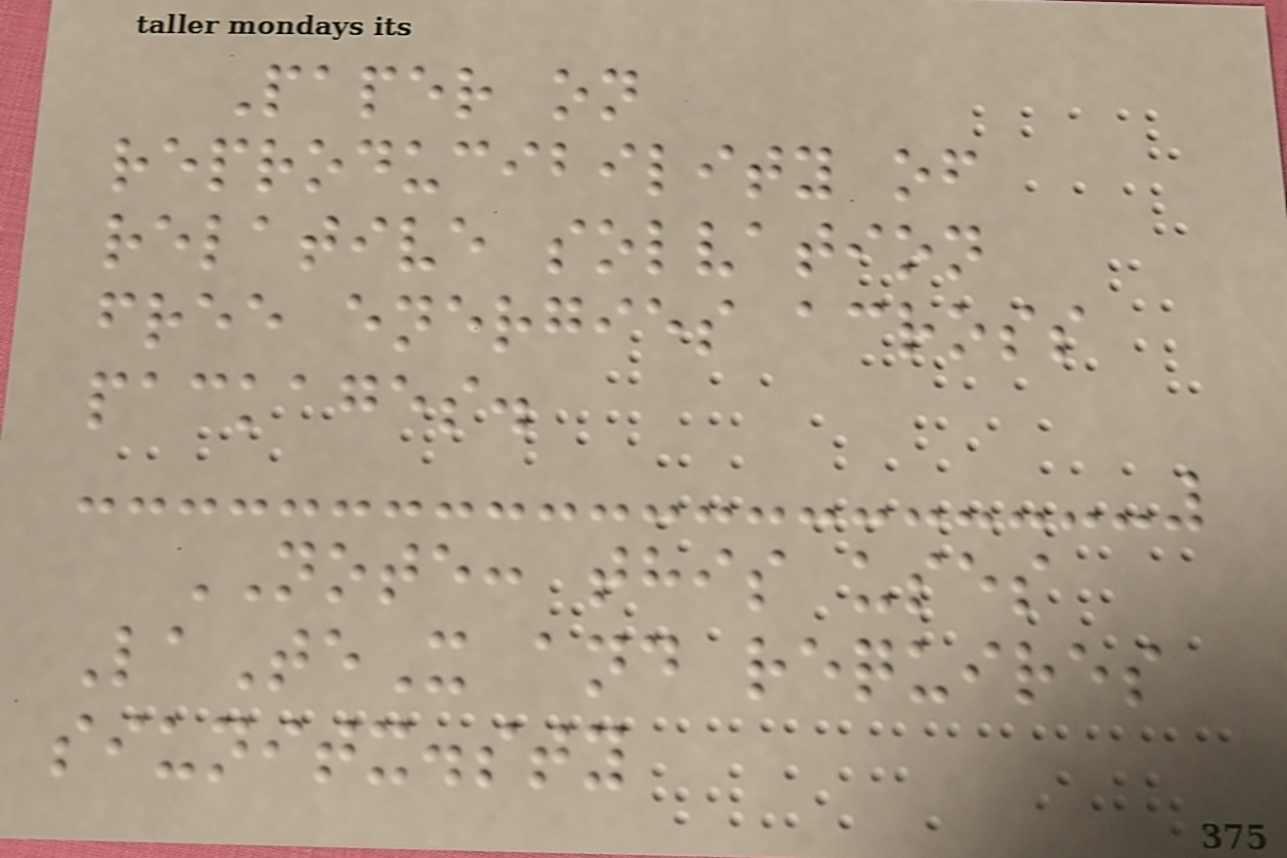Paper on
reproducibility of
relative solvation
free energies across
packages.
NOTE: this uses
LaTeX and requires
siunitx.sty
